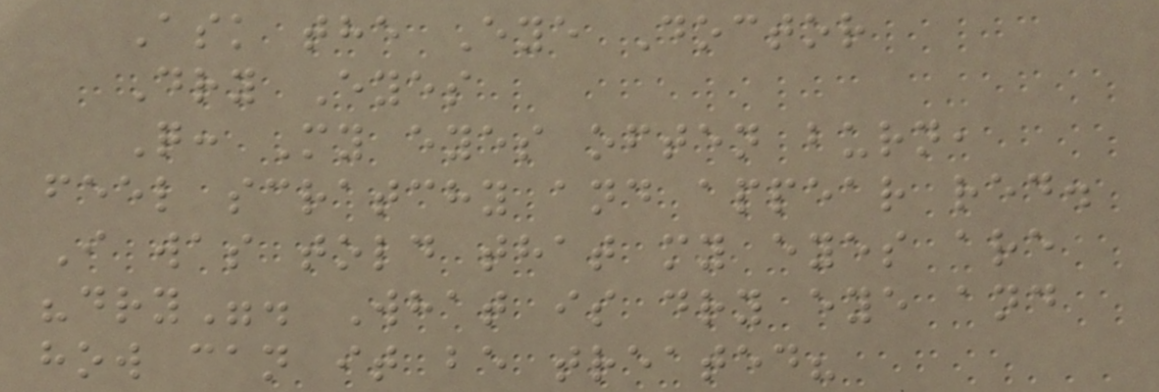Ask the Eye Doctor
Dry Eyes
Q: My eyes often burn,
feel scratchy and appear red.
I was told that my eyes are
"dry". What is dry eye and
how can it be treated?
